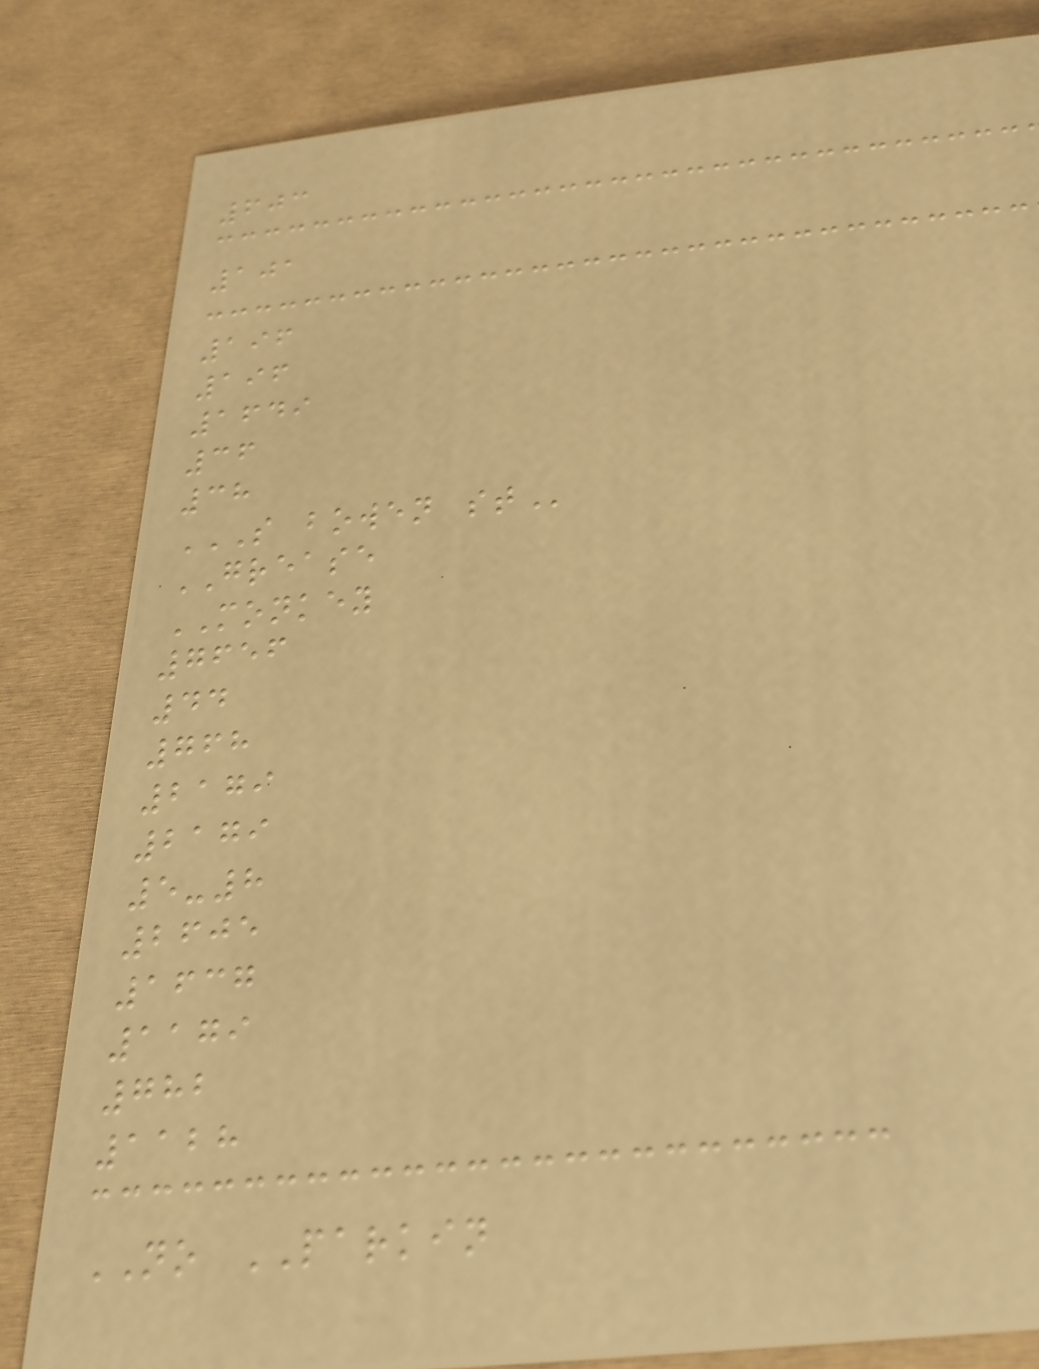603
101
196
196
1649
36
38
S BOWEN ST
GREASE
MONKEY
7656
44
768
2179
2179
5-8
2605
1637
1179
782
1128
NO PARKIN
